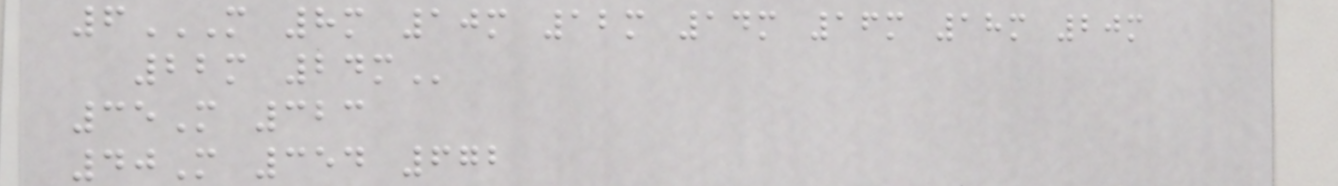6M 8M 10M 12M 14M 16M 18M 20M
22M 24M
35M 323
40M 354 672
